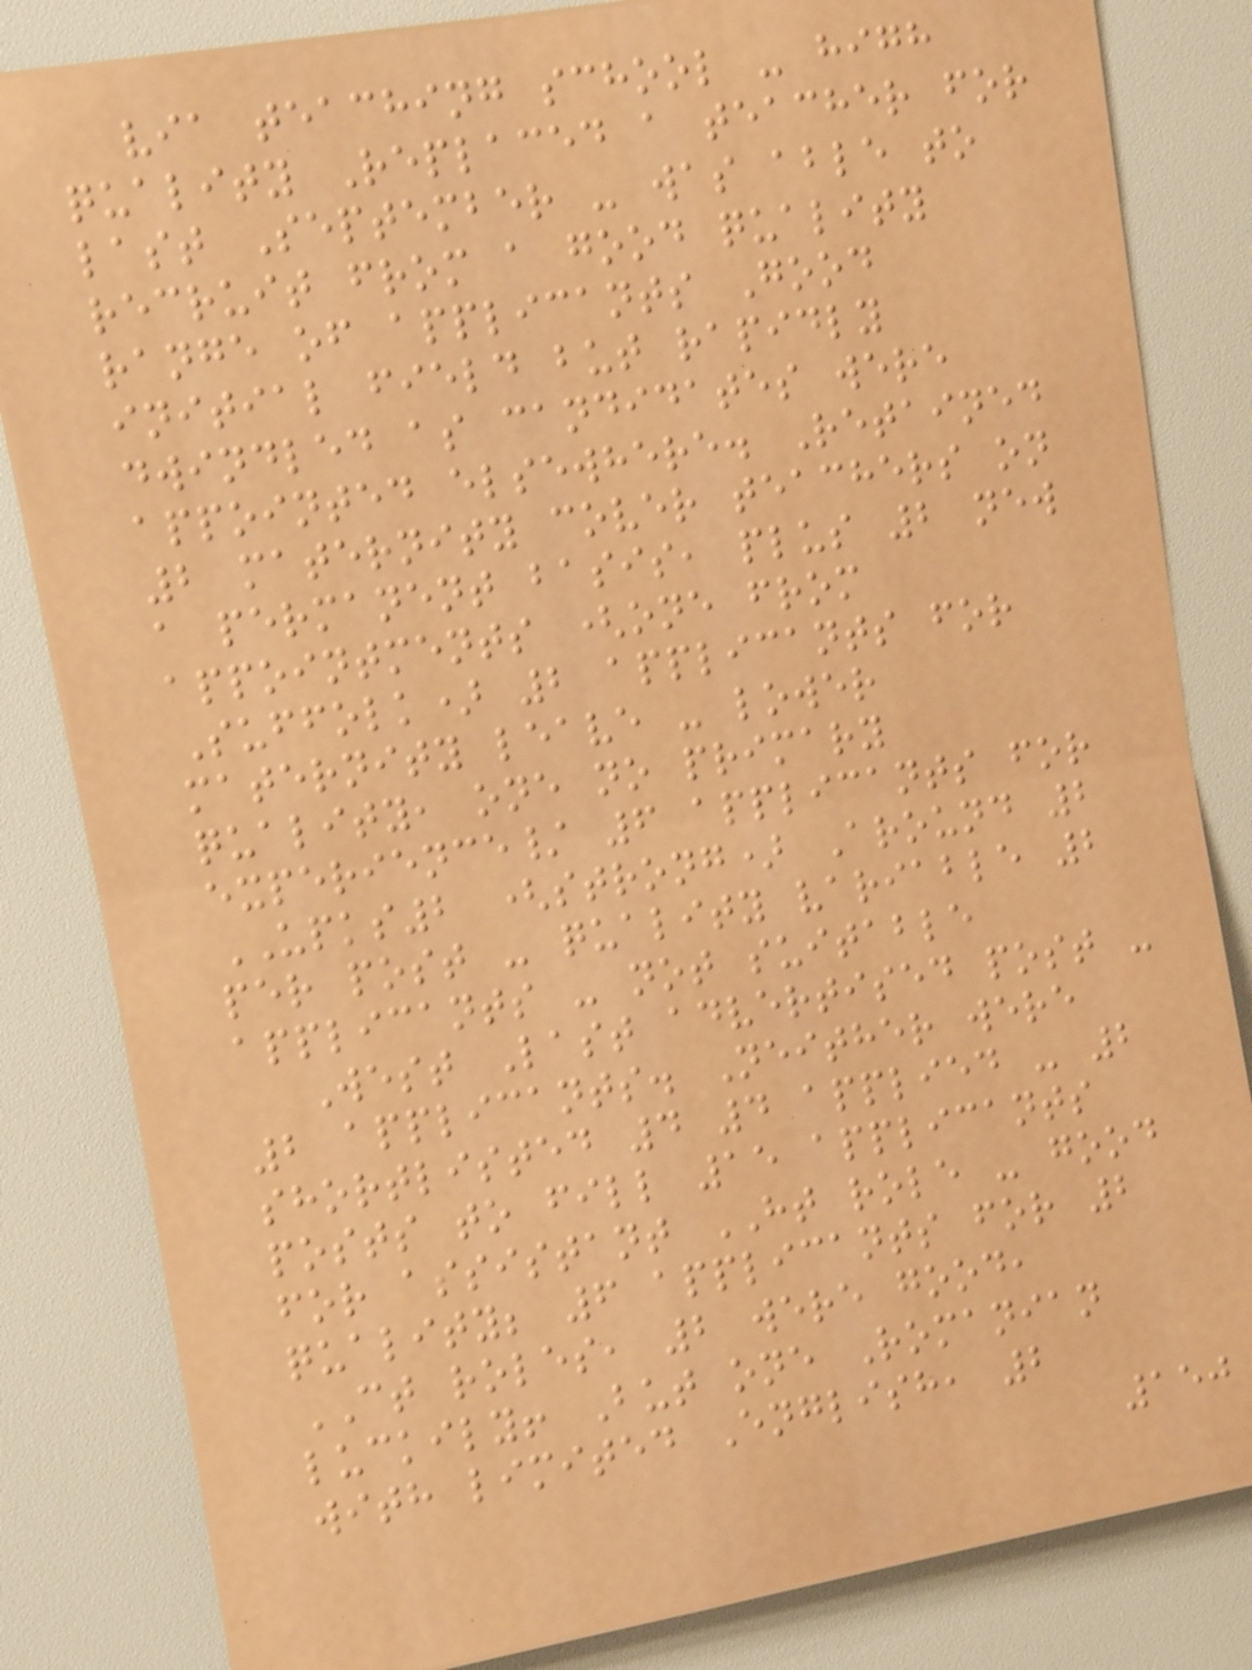via teaching school - high
quality Replaced a teacher for
last September - was able to
recruit from a good quality
range of applicants Good
initial field but rapidly
dwindled as candidates were
appointed elsewhere. Retained
2 maternity cover teachers on
a permanent basis, plus 2 new
appointments (one from
Suffolk) 2 applicants for
maternity leave - lower
quality, one no primary
experience/ 6 applicants for
UPKS2 (strong) Around 2
per post - quality variable 2
applicants - not suitable
West Last advertised post -
2 applicants. Neither were
shortlisted 4 4 applied - 2
posts to fill 15 applicants
for assistant HT role - good
quality; 6 applicants for 2
CT roles, 2 were good,
luckily! But one Romanian
with limited English, 2
150
